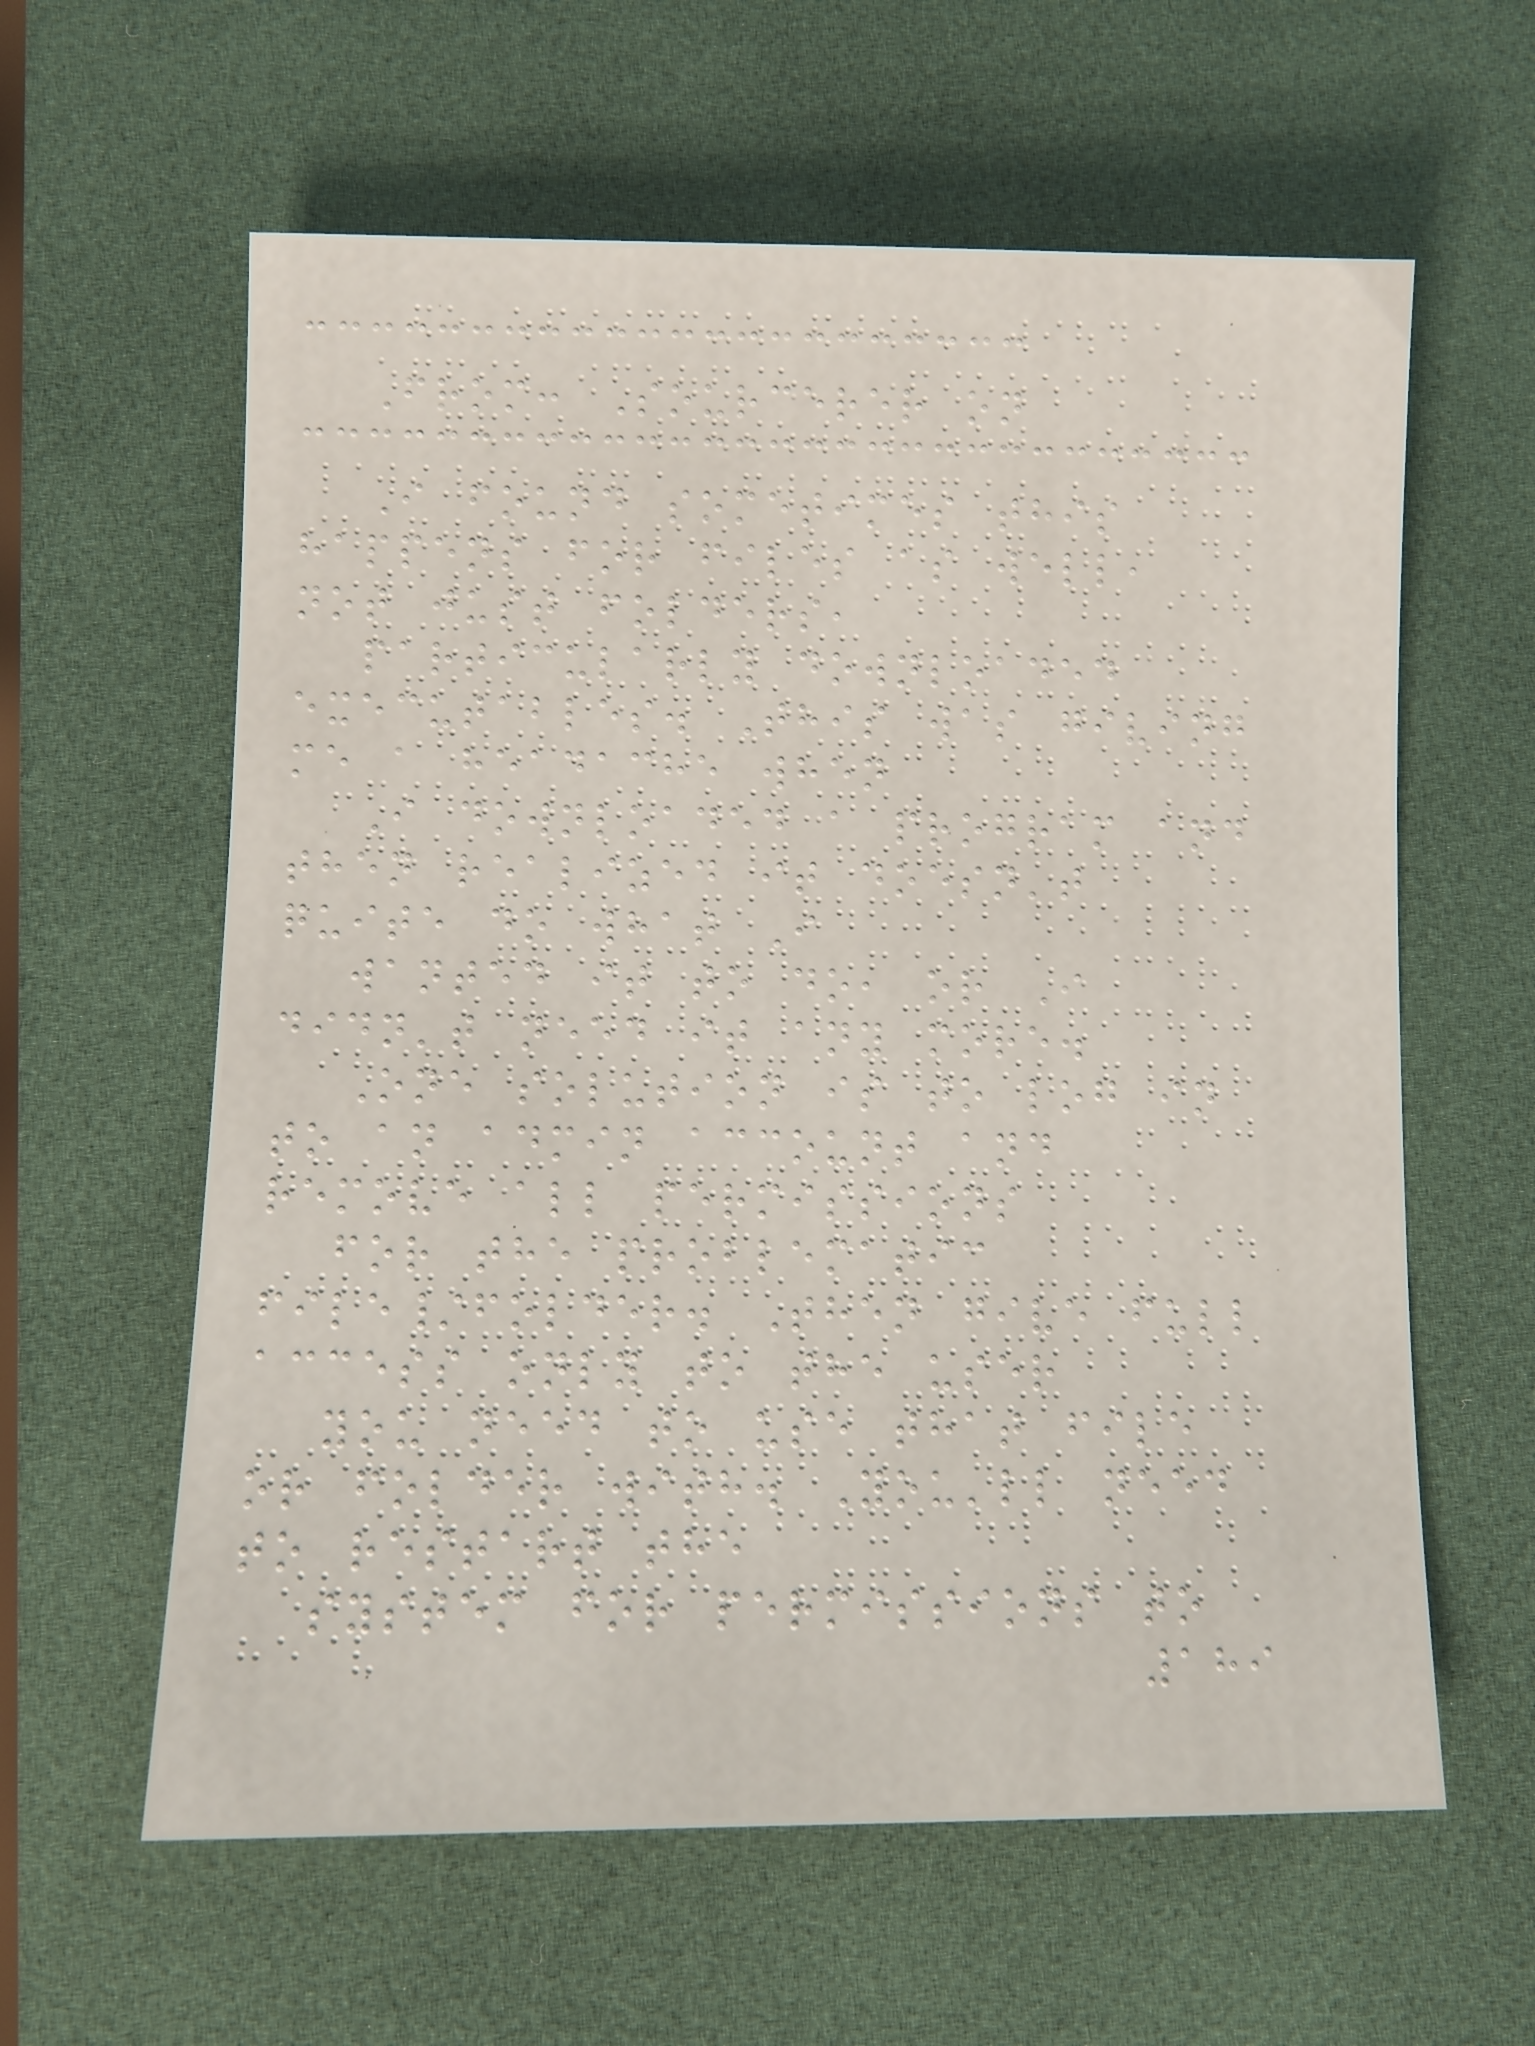From: Sourcerer on
I found sometimes this
happens for files as well,
not just folders,
particularly downloaded
executables. This was giving
me a headache when
I downloaded a program and
then realized it doesn't
quite do what I
wanted it to do, or I
didn't need it any more.
One solution is to log in
to an admin account and
remove all permissions
for the problematic
file/folder. Then give full
access only to the user
you need to use that file
or folder with. You'll need
to restart the
system for permissions to
189
